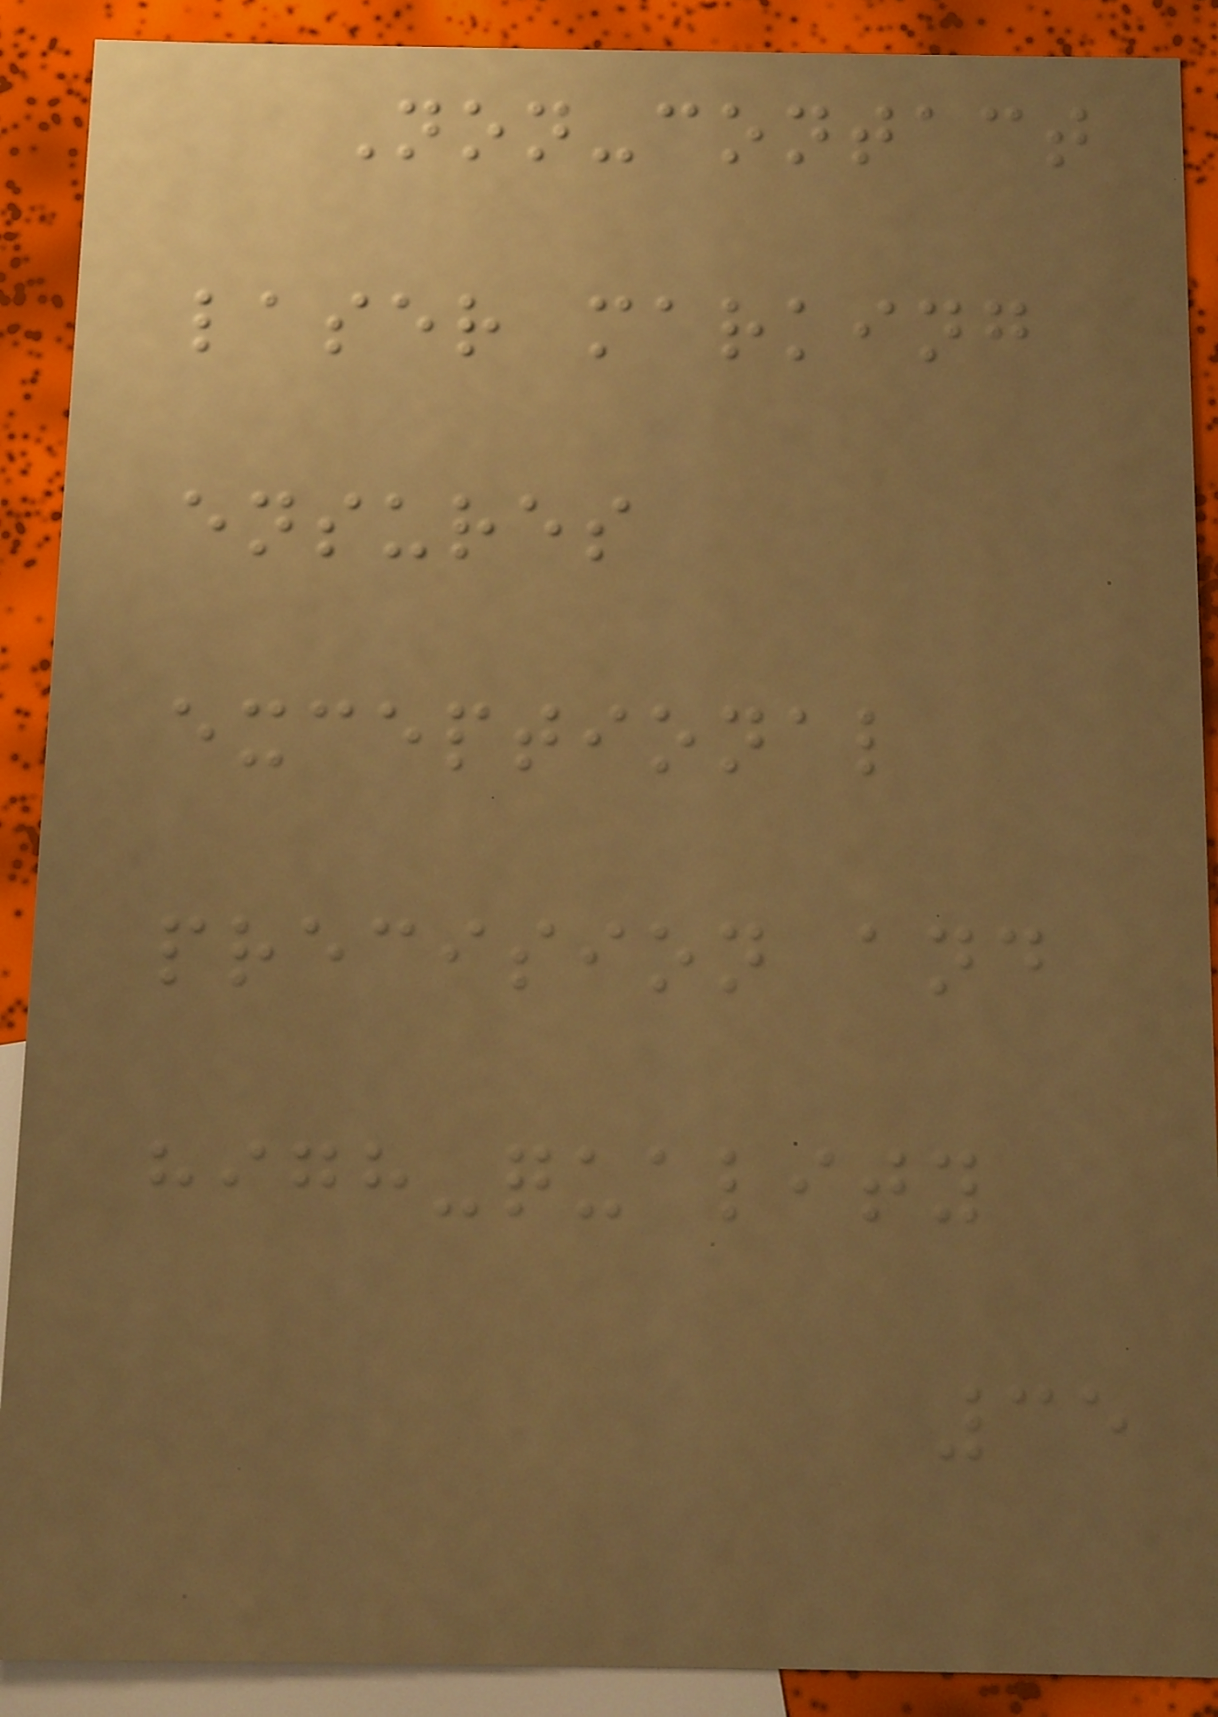Non-contact
laser marking
ensures
exceptional
precision and
high-quality
35
